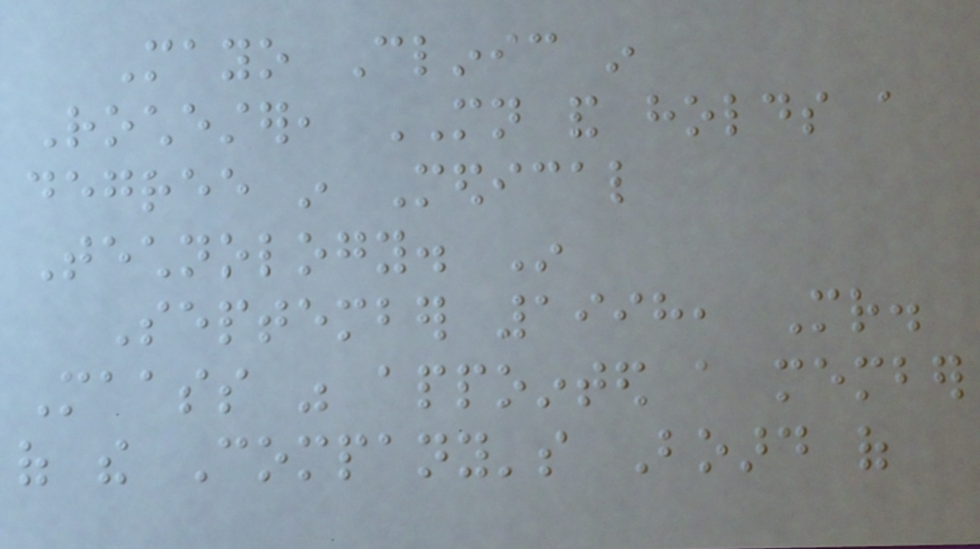Mayo Clinic in
Rochester, MN and holds a
degree in Medical
Technology. In
September 1998, Mr.
Maass was appointed a member
of the Company's Board of
